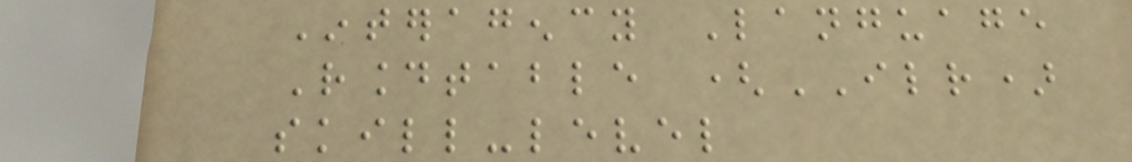Interagency Language
Roundtable (ILR)
skill-level
